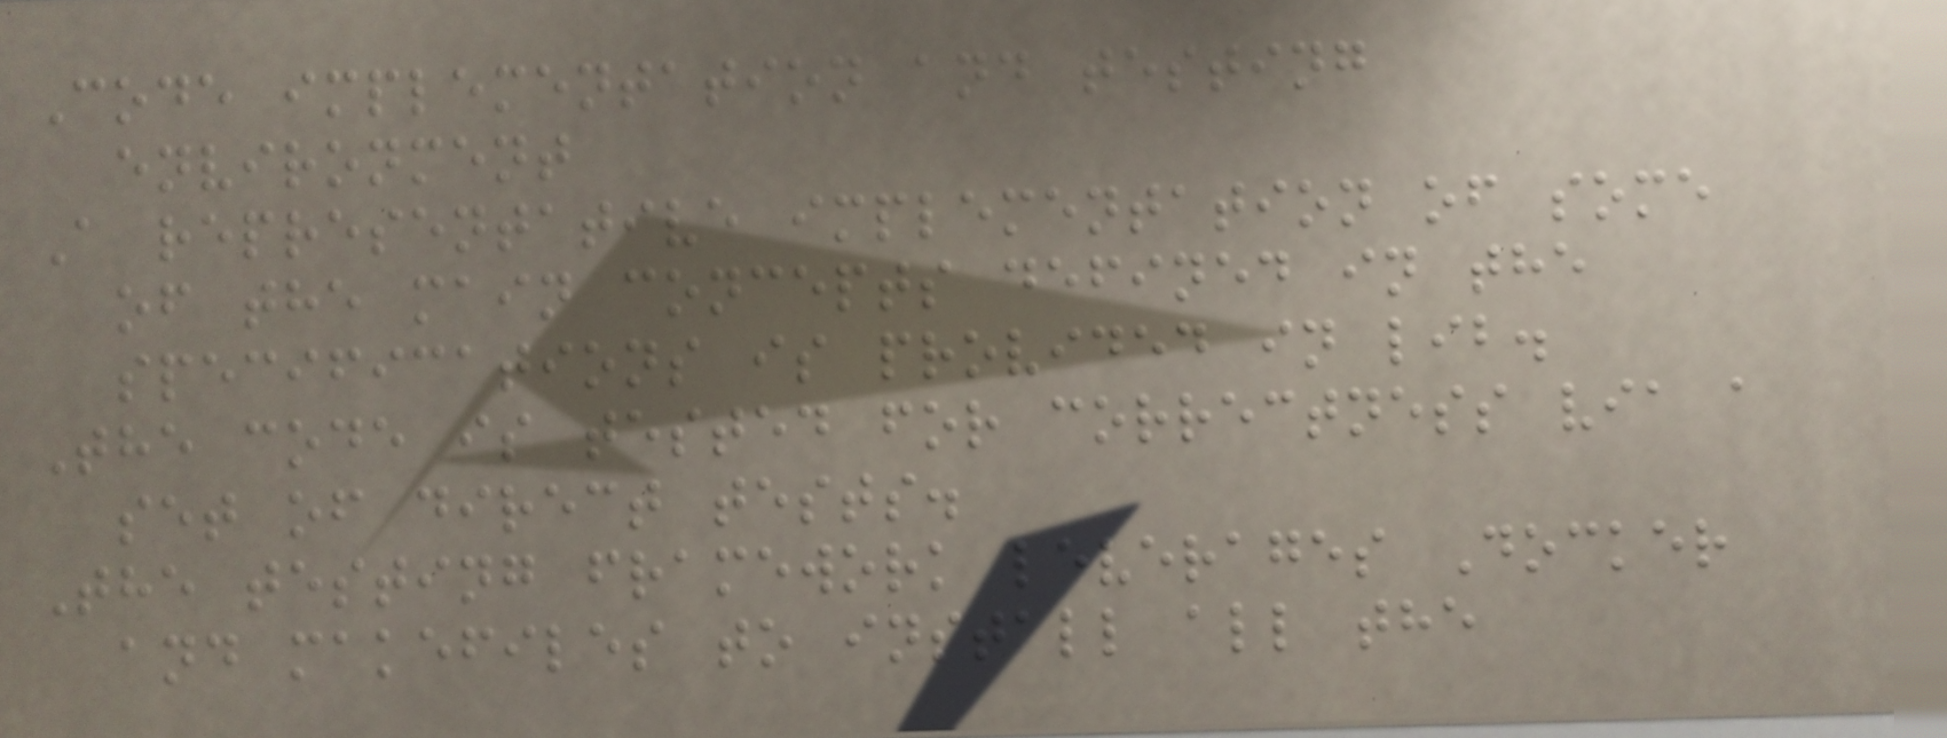Code implementation and testing
environment
A representative implementation of some
of the main concepts defined in the
specifications is provided in lib.
The code is tested for correctness via a
set of direct tests.
The testing framework leverages Docker
and makefiles to install all the
